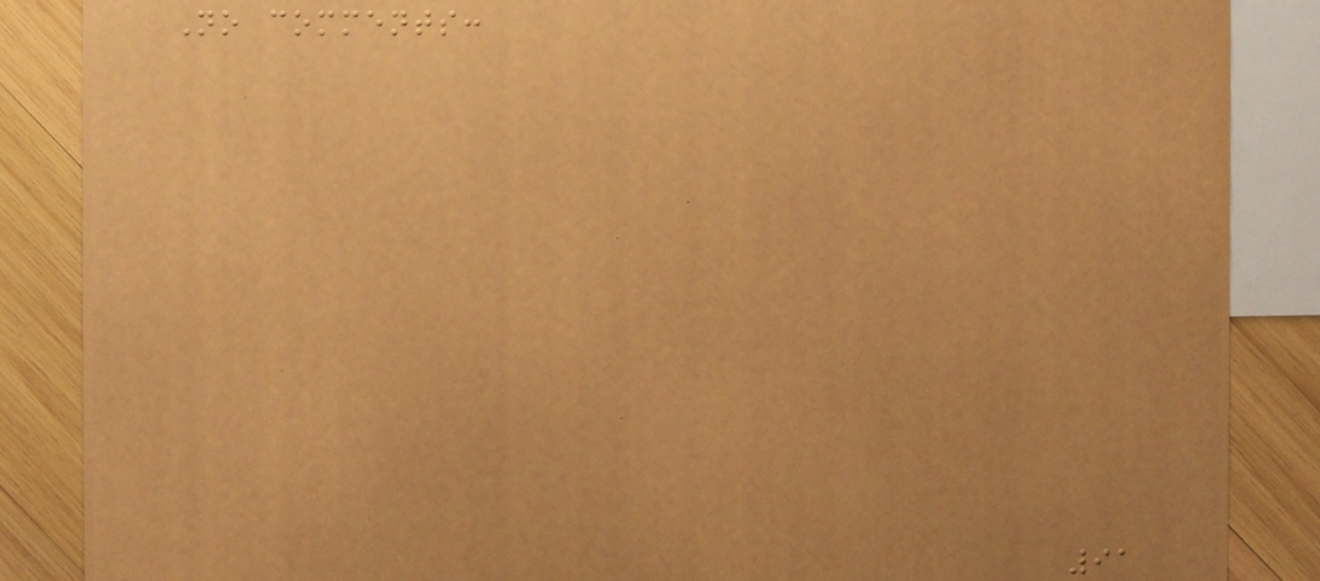No comments:
91
